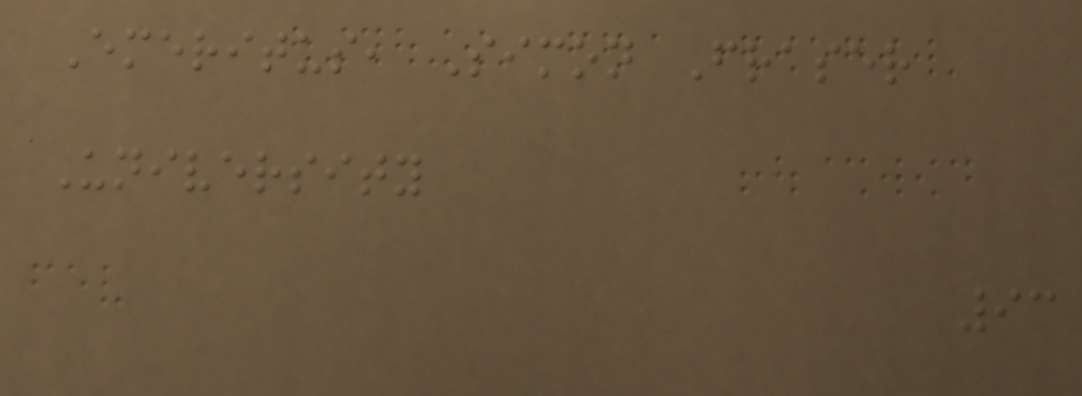Emeritus, Simon Fraser
University
93
